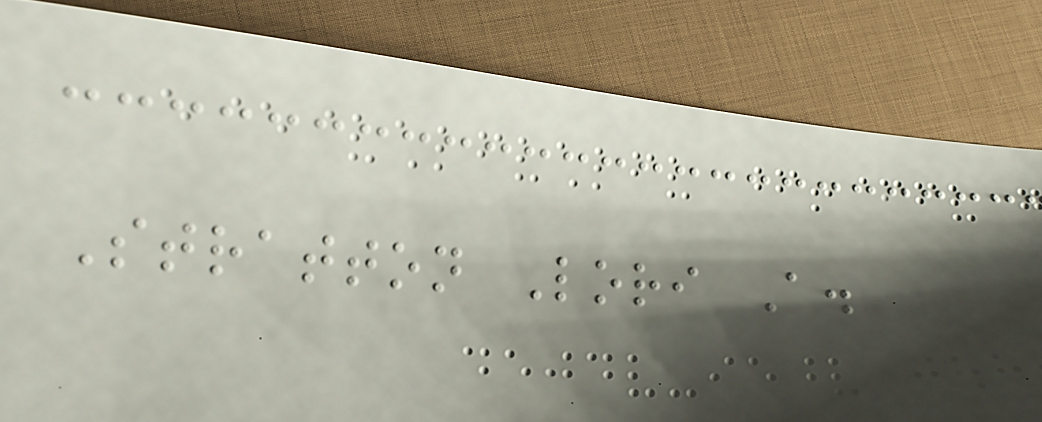Stratton Lori A.
